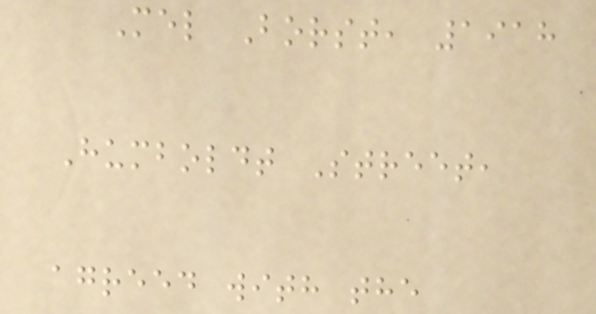Mel Borst, 1918
Humboldt Street,
agreed with the
